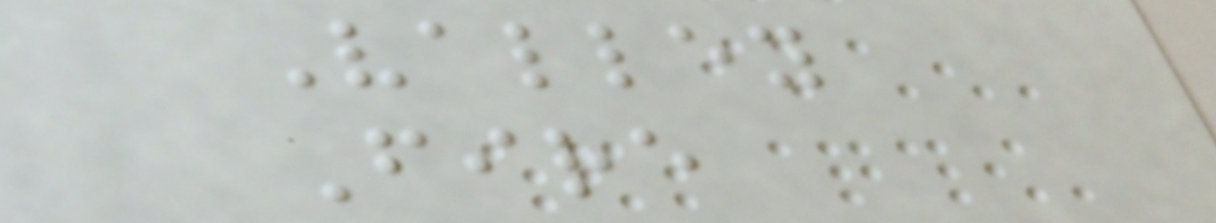Valley
Fire
